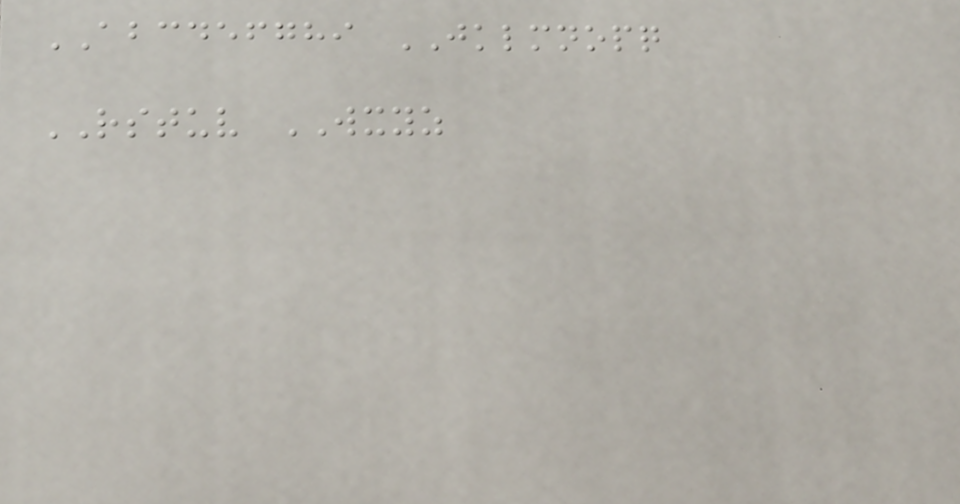ABCDEFGHI JKLMNOPQ
RSTUV WXYZ
